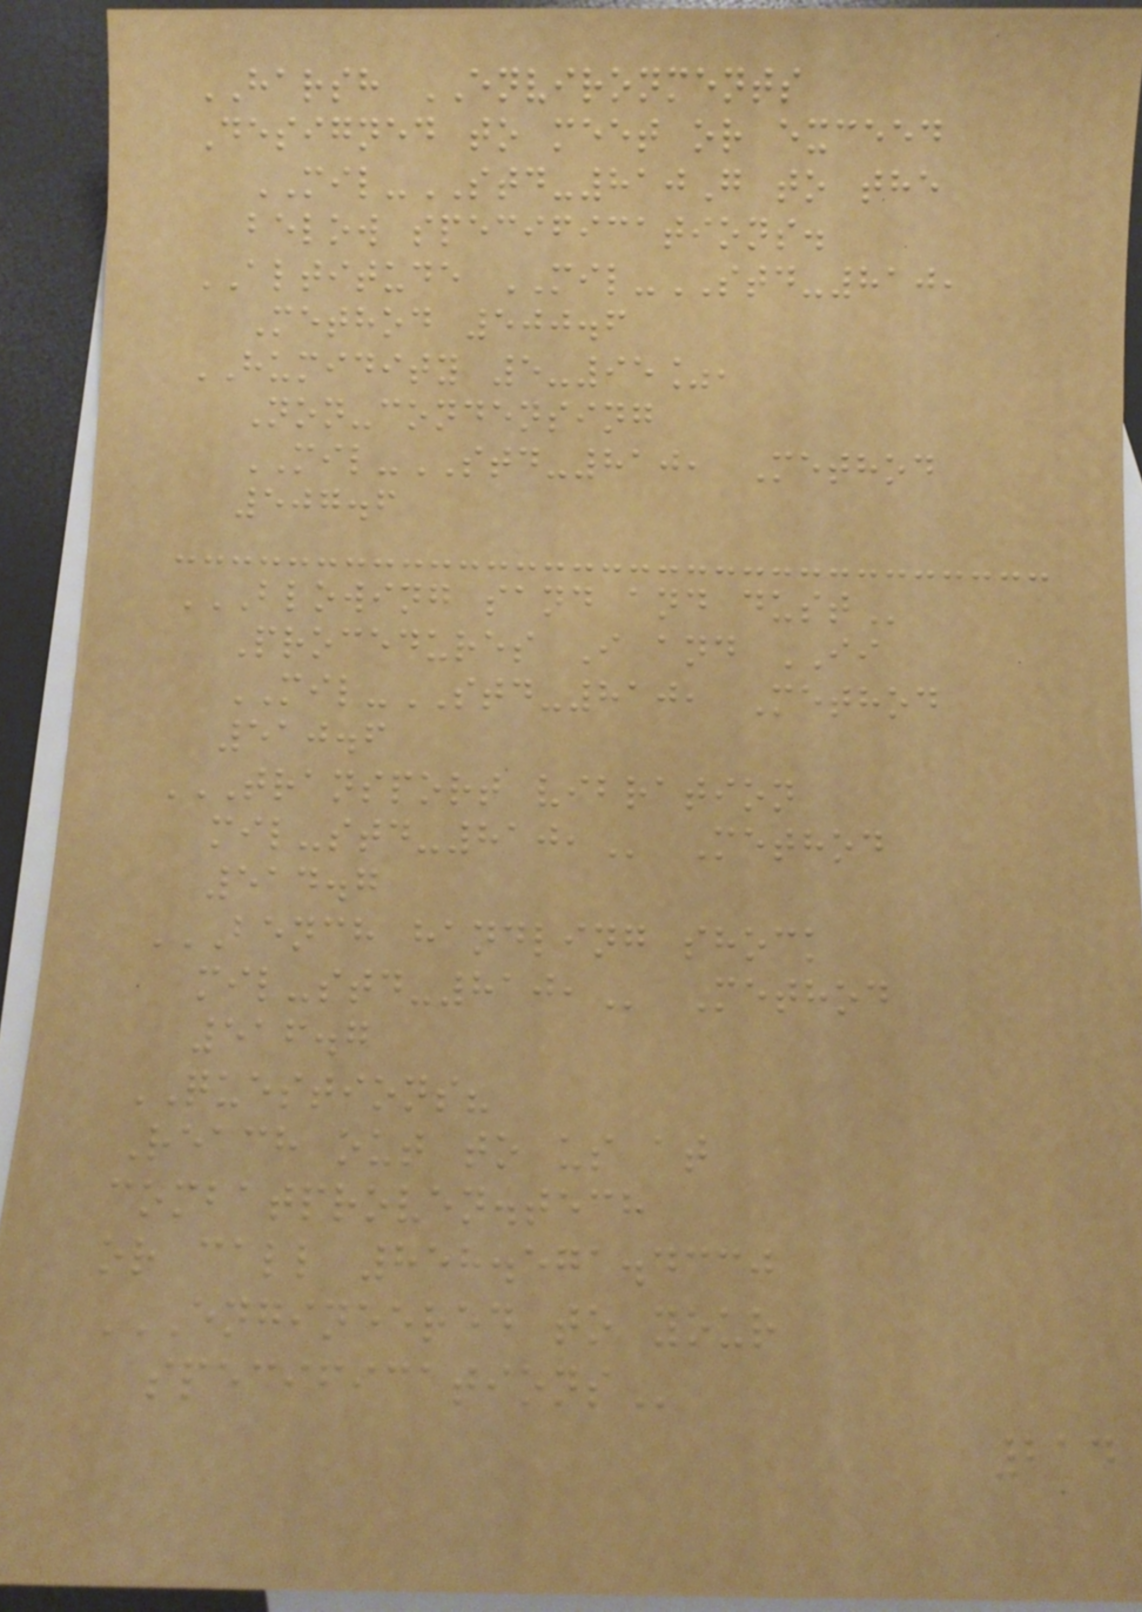HARSH ENVIRONMENTS
Designed to meet or exceed
MIL-STD-810G to the
below specifications.
ALTITUDE MIL-STD-810,
Method 500.6
HUMIDITY 5-95%,
Non-condensing
MIL-STD-810, Method
507.6
BLOWING SAND AND DUST
Procedures I and II
MIL-STD-810, Method
510.6
TRANSPORT VIBRATION
MIL-STD-810, Method
514.7
BENCH HANDLING SHOCK
MIL-STD-810, Method
516.7
QUESTIONS?
Reach out to us at
combatproven.tech
or call 858.571.4330
ENGINEERED TO YOUR
SPECIFICATIONS
214
